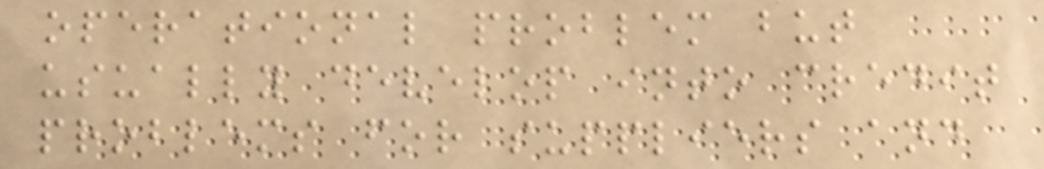operational problem but
usually develop into credit
problems for suppliers and
